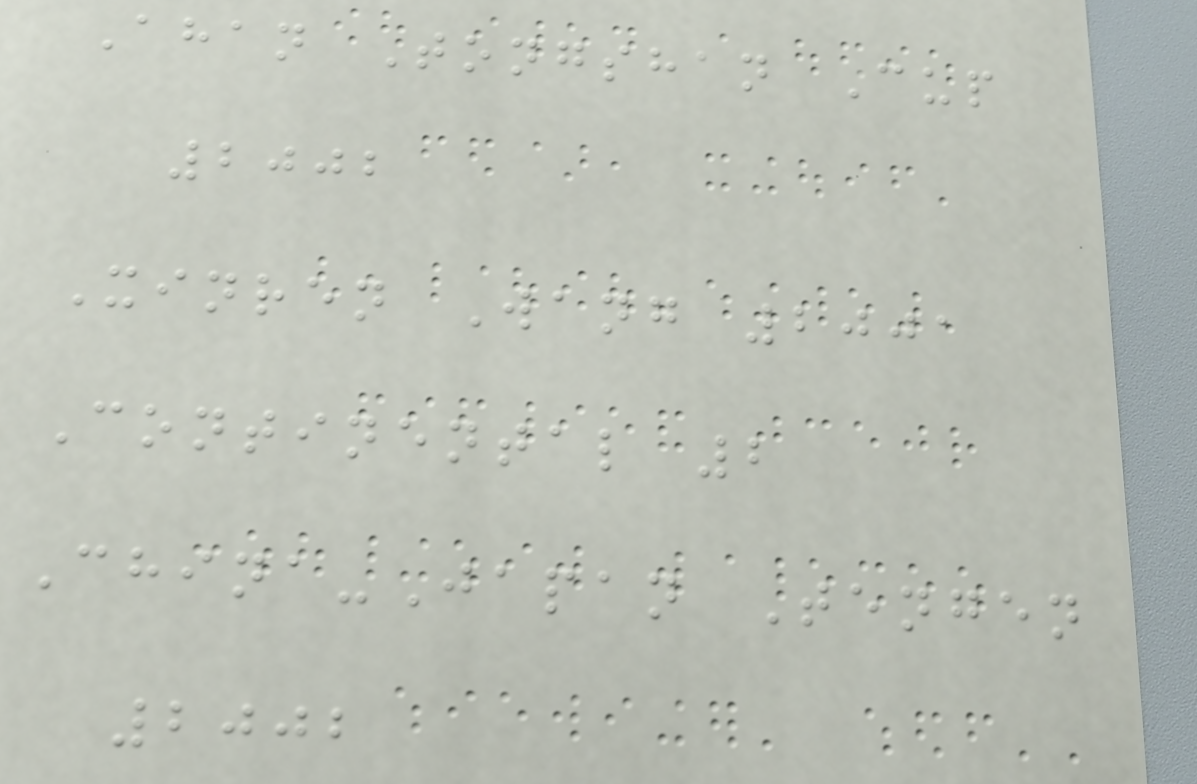Ahan Tongshan Cup
2002
Xinren Wang 2001
Continental 2
China-Japan Tengen
2002
